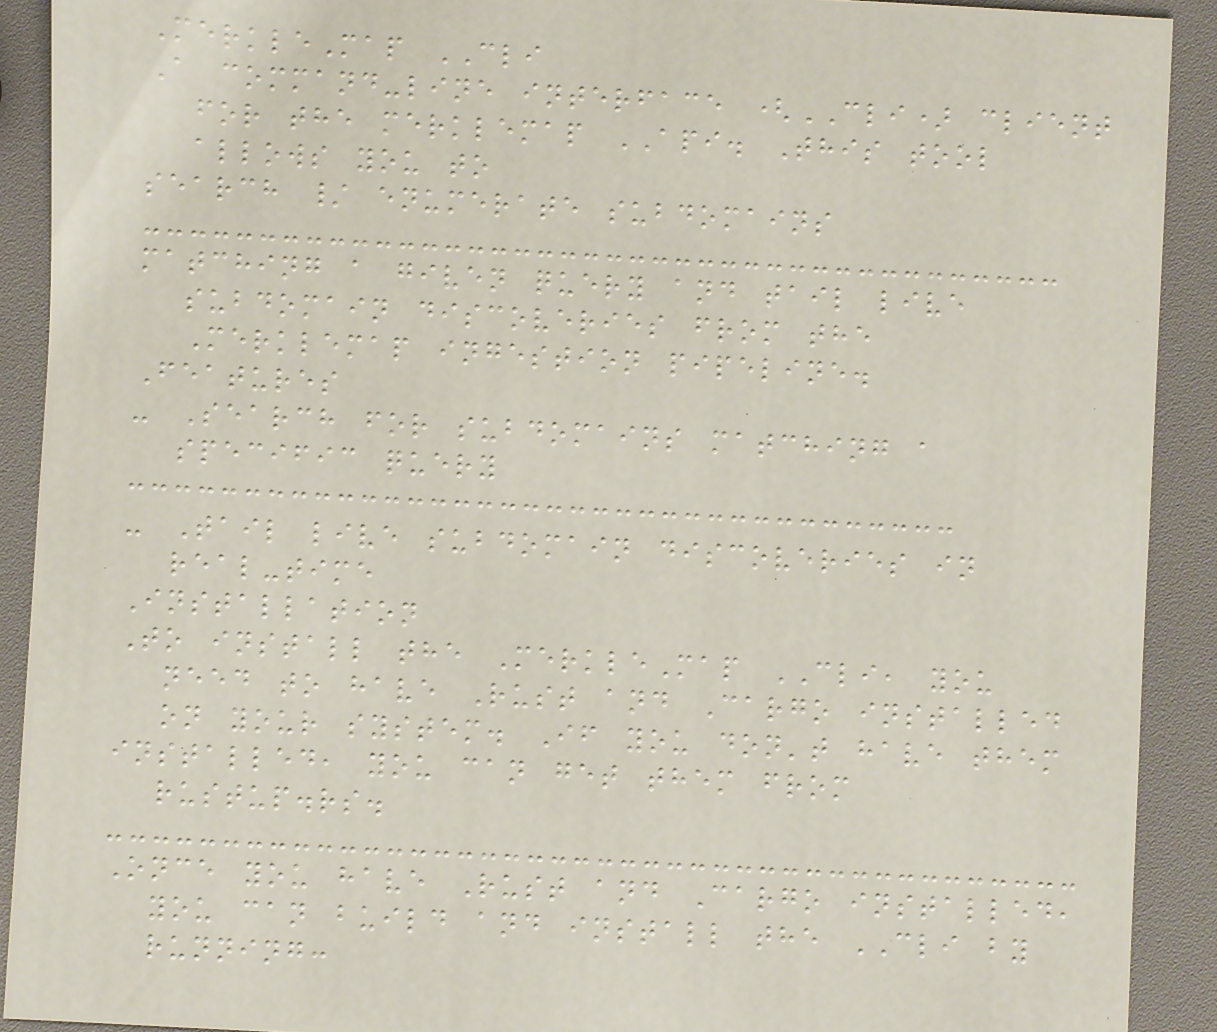MerkleMap CLI
A command-line interface (CLI) client
for the merklemap API. This tool
allows you to
search / enumerate subdomains
matching a given query and tail live
subdomain discoveries from the
Merklemap ingestion pipeline.
Features
- Search for subdomains matching a
specific query
- Tail live subdomain discoveries in
real-time
Installation
To install the MerkleMap CLI, you
need to have Rust and Cargo installed
on your system. If you don't have them
installed, you can get them from
rustup.rs.
Once you have Rust and Cargo installed,
you can build and install the CLI by
running:
